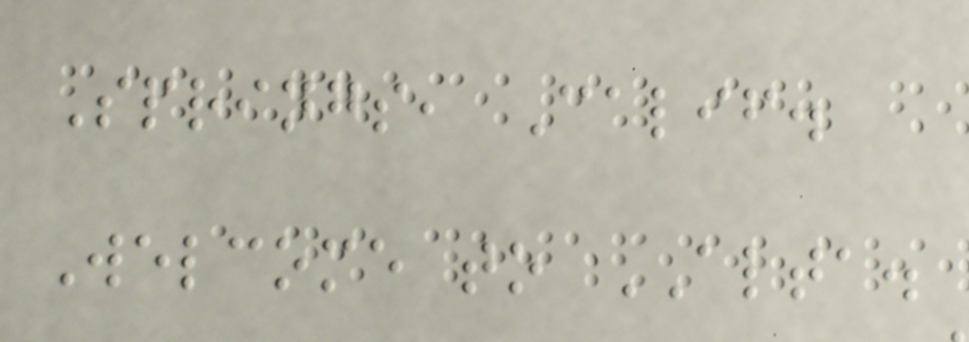Springs, Calif.
Welcome to ALTA.
